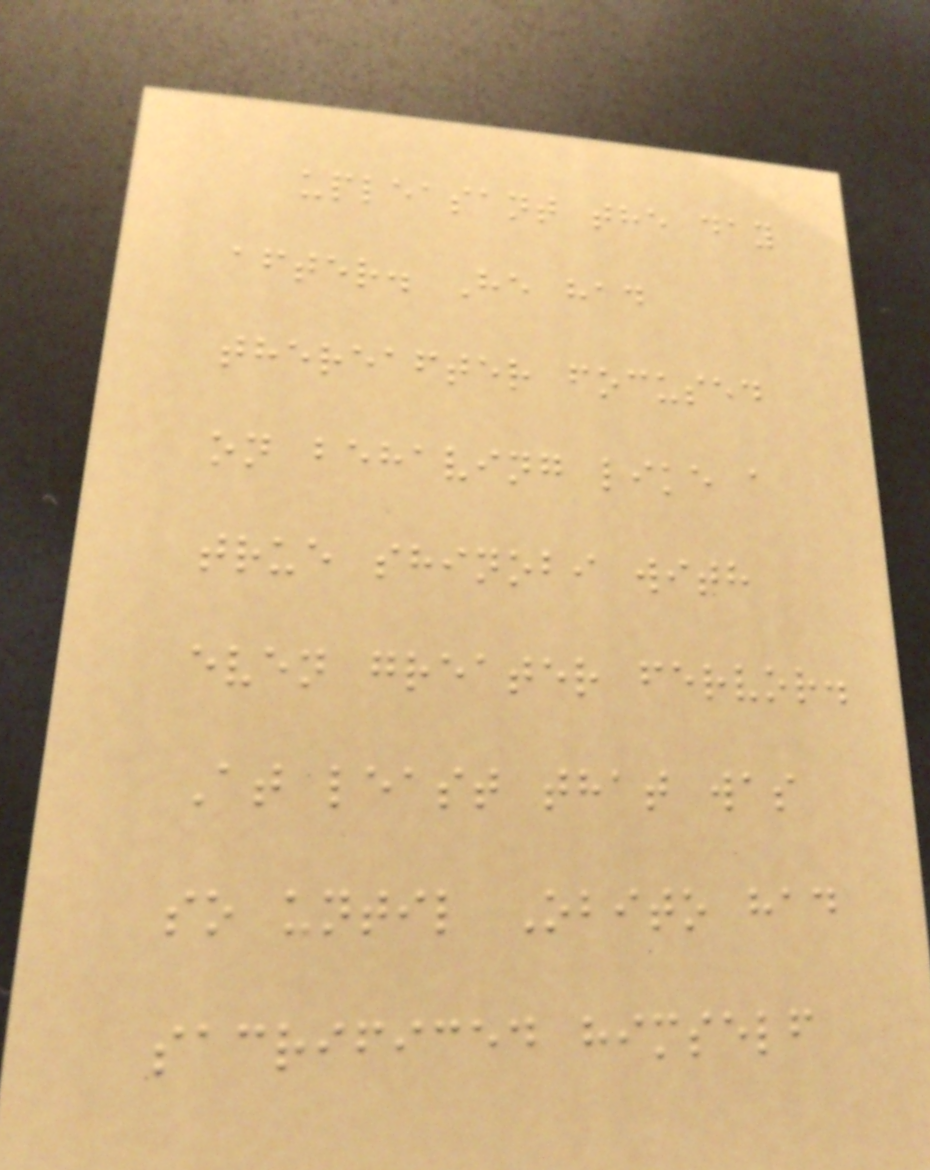upleasant the day
after. He had
thereafter focused
on behaving like a
true shinobi with
even greater fervor.
At least that was
so until Obito had
sacrificed himself
